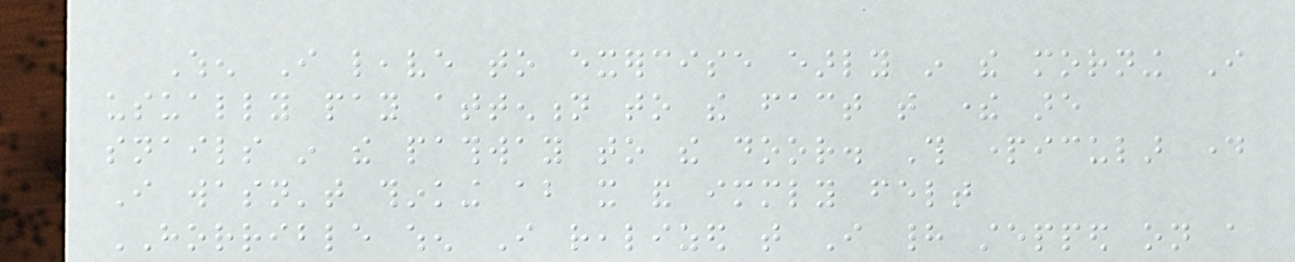When I leave to exercise early in the morning I
usually pay attention to the fact that there are
snails in the pathway to the door. This particular day
I wasn't thinking about it and immediately felt
HORRIBLE when I realized that I had stepped on a
